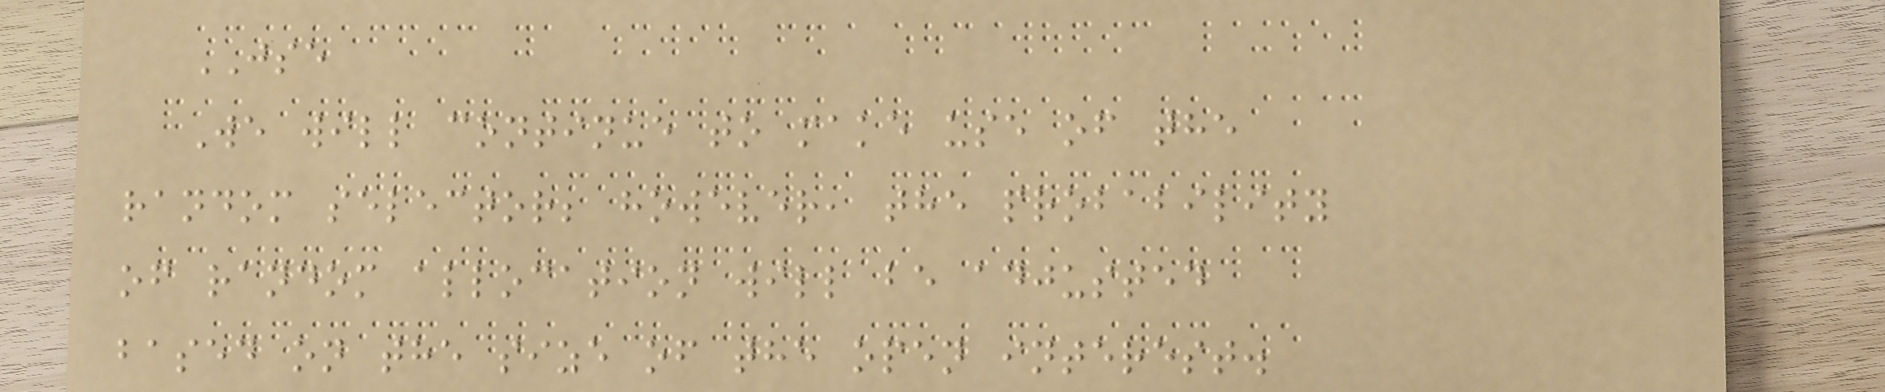JSE
We will continue to make use of the
random selector; however, the probability
of random allocation will be adjusted
based on the size of the open interest.
